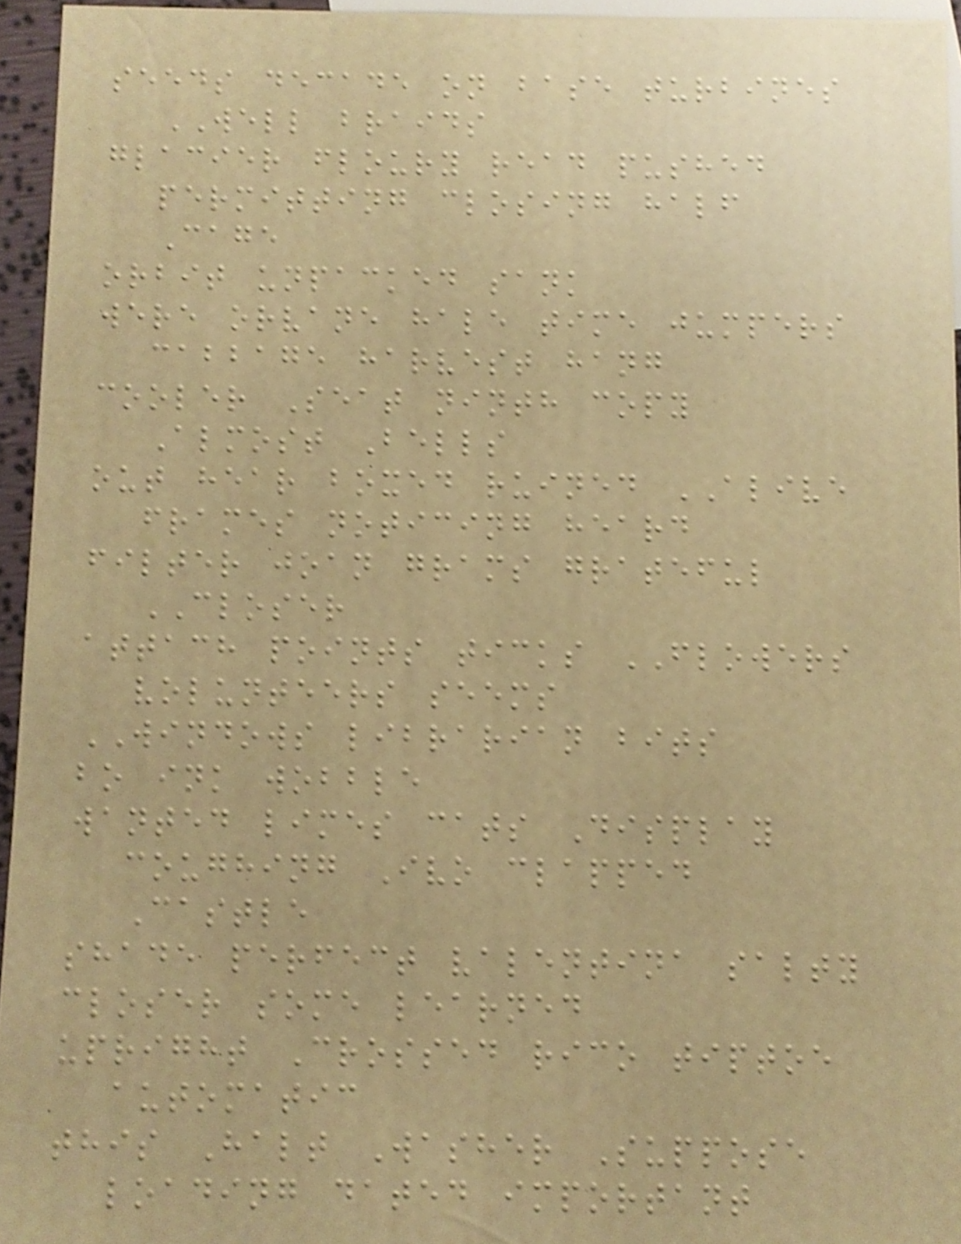seeds decade on base turbines
WELL braids
glacier floury read pushed
permitting closing half
Cage
orbit unpacked sank
were orvane hale time jumpers
cabbage harvest hang
cooler Seat ninth copy
Almost Bells
out hear boxed ruined ALIVE
frames noticing heard
filter joan grams grateful
CLOSER
attach points ticks FLOWERS
volunteers seems
WINDOWS librarian bits
bo ink wobble
wanted limes cats Display
coughing Ivo clapped
Castle
shade perfect valentina salty
closer some learned
upright Crossed rico tiptoe
automatic
this Halt Washer Suppose
loading dated important
